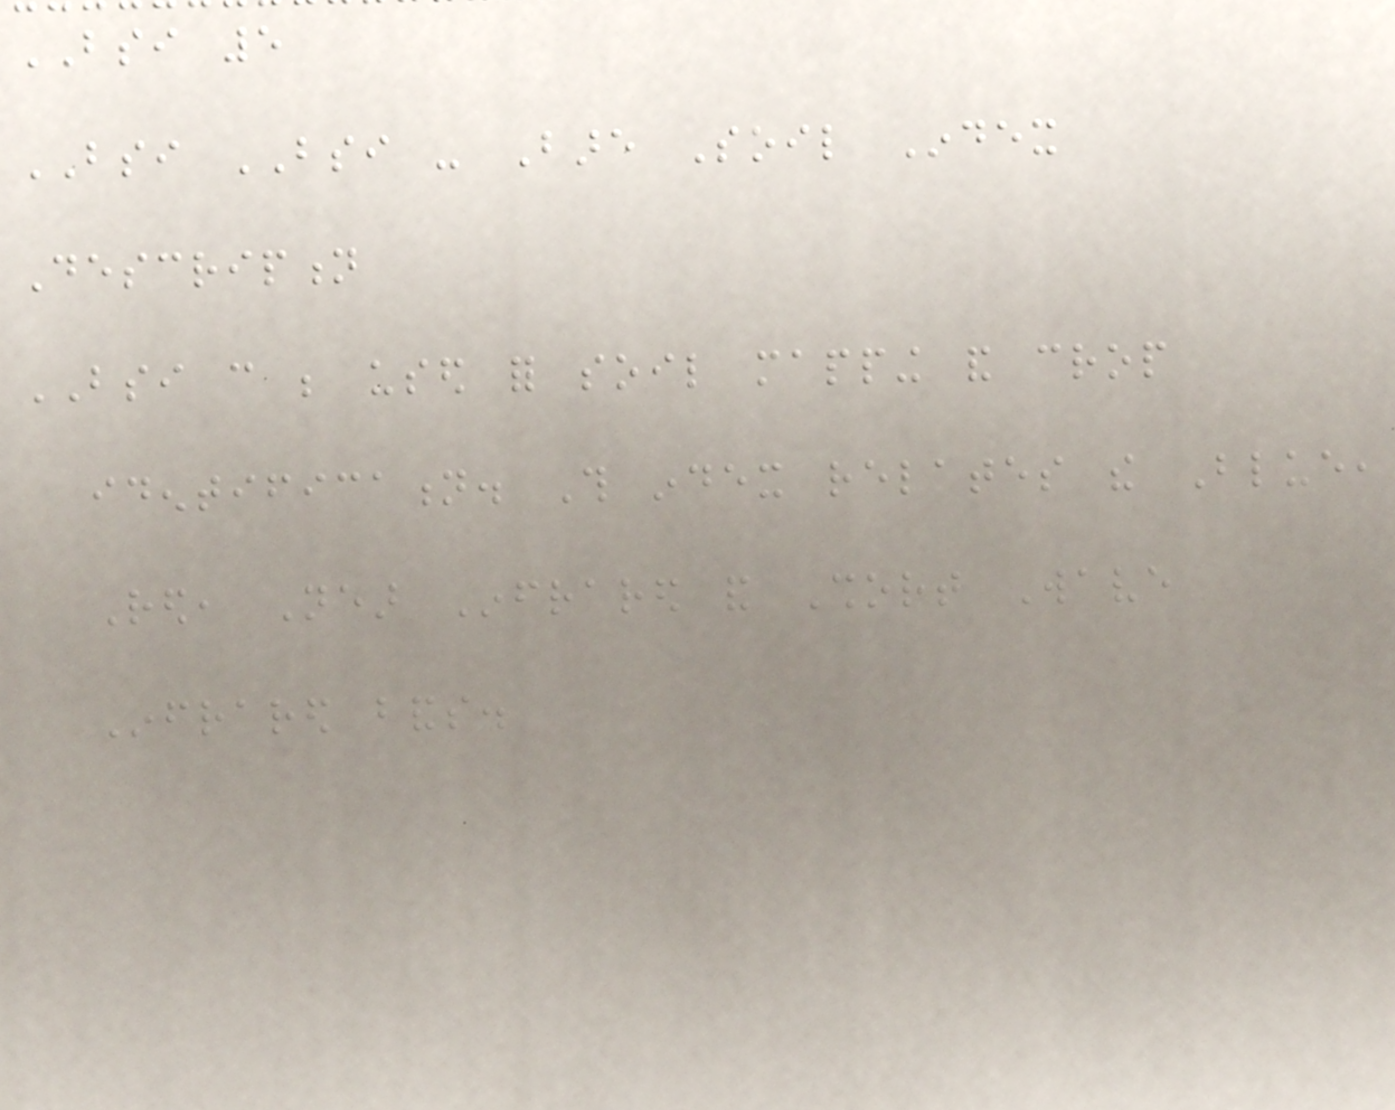BSI 5
BSI BSI - Bare Soil Index
Description
BSI can be used for soil mapping and crop
identification. This index relates the Blue,
Red, Near Infrared and Short Wave
Infrared bands.
